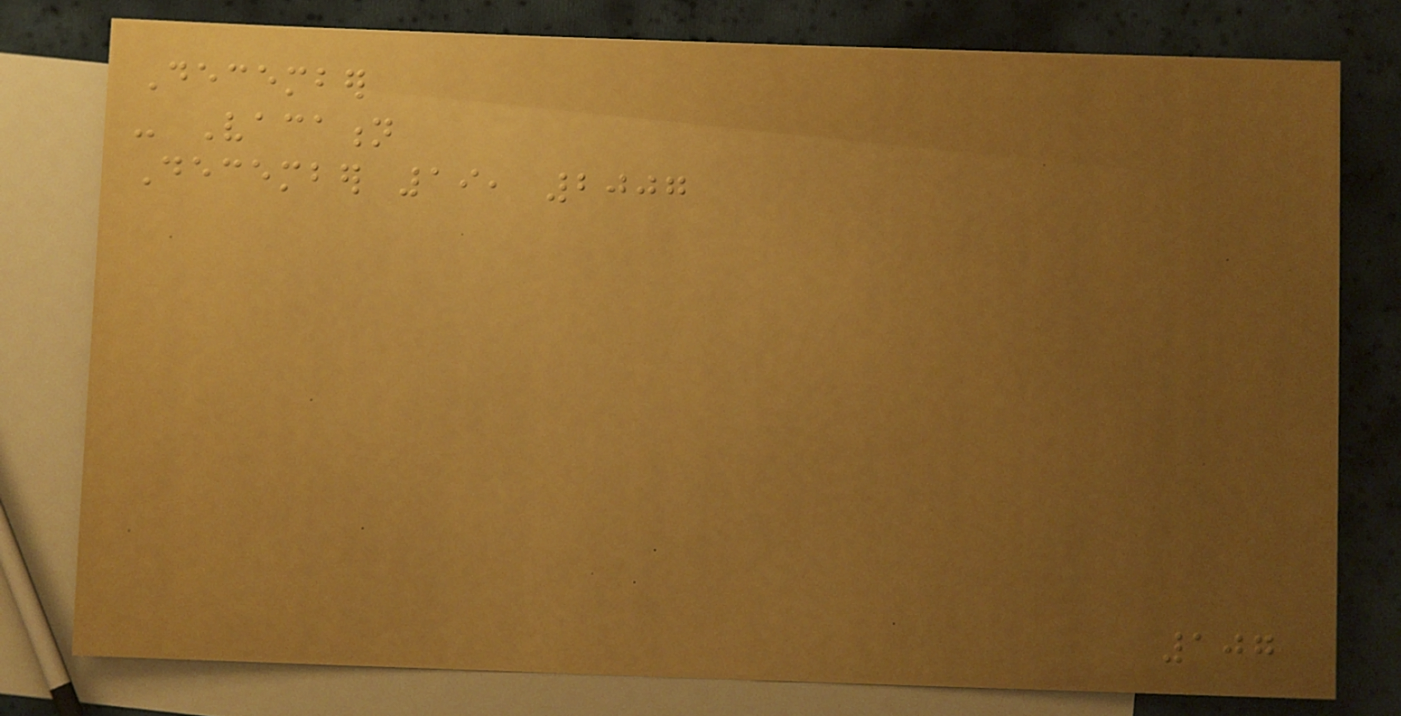December
- Vacation
December 19, 2007
107
